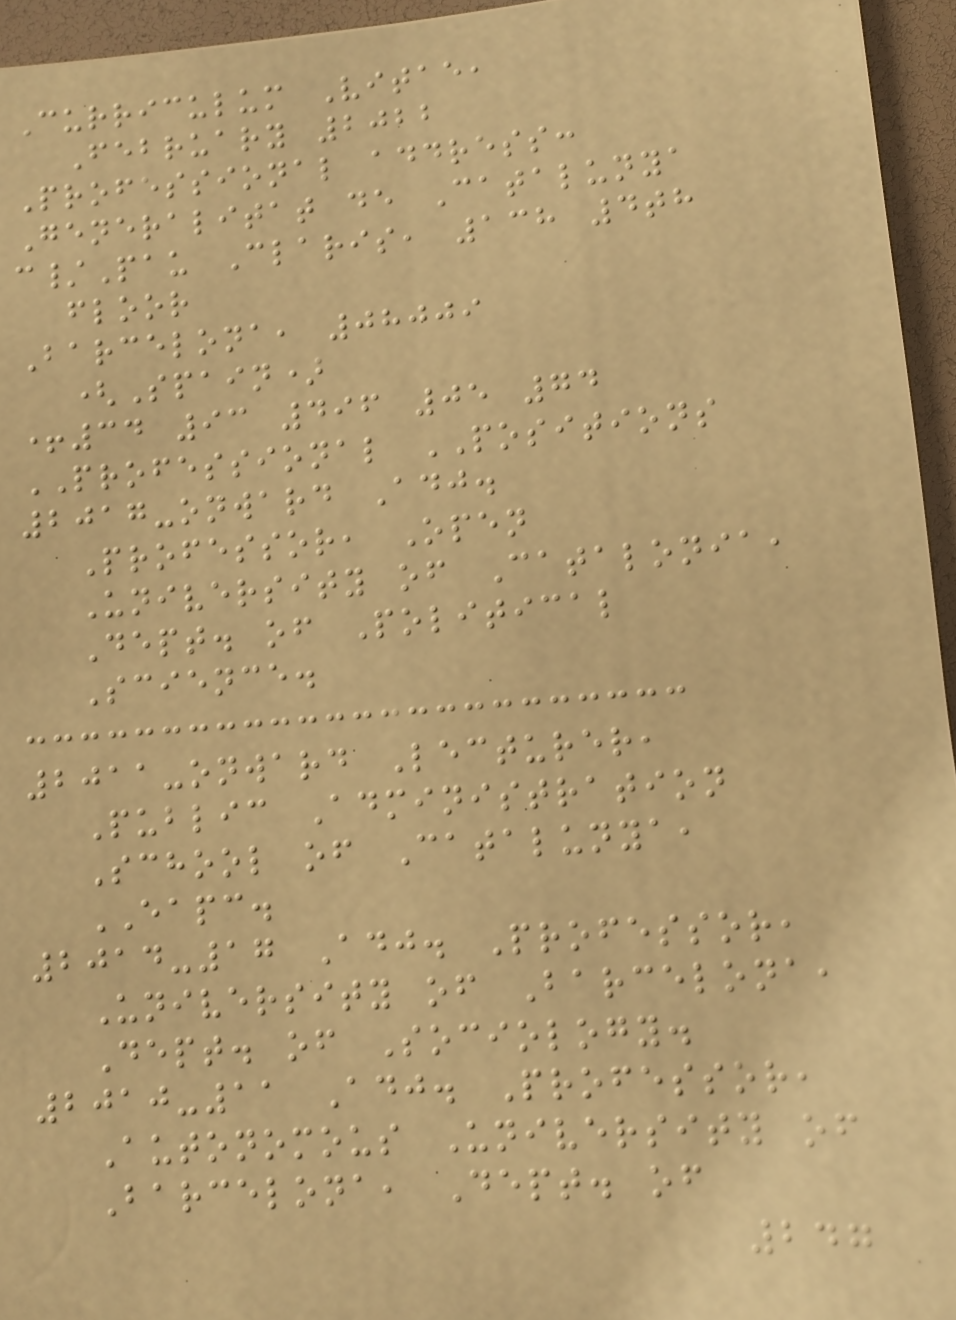Curriculum Vitae,
February 2022
Professional address:
Generalitat de Catalunya
c/Pau Claris, 138 4th
floor
Barcelona, 08009
(Spain)
+34 93 496 05 74
PROFESSIONAL POSITIONS
2017-onward Adj.
Professor, Open
University of Catalonia,
Dept. of Political
Science.
2011-onward Lecturer,
Public Administration
School of Catalunya,
EAPC.
2014-17 Adj. Professor,
University of Barcelona,
Dept. of Sociology.
2010-11 Adj. Professor,
Autonomous University of
Barcelona, Dept. of
247
